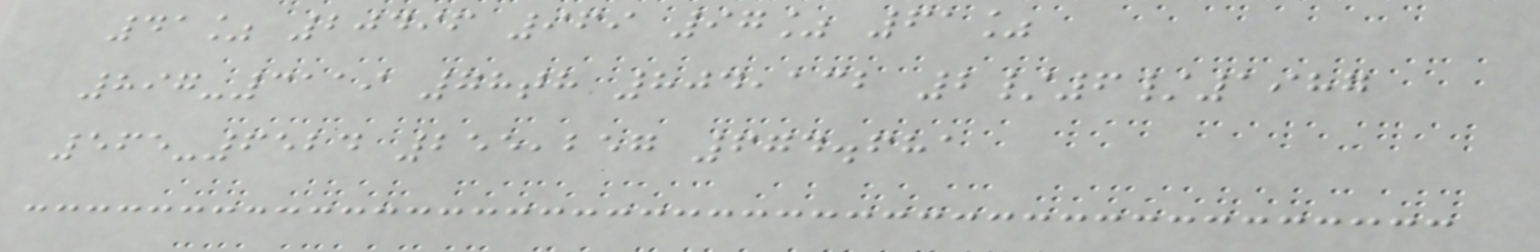41% 20496 969 97% 61%
897-3119 78th 804,132 2/6/1987
565-6524 255,257 674.681
